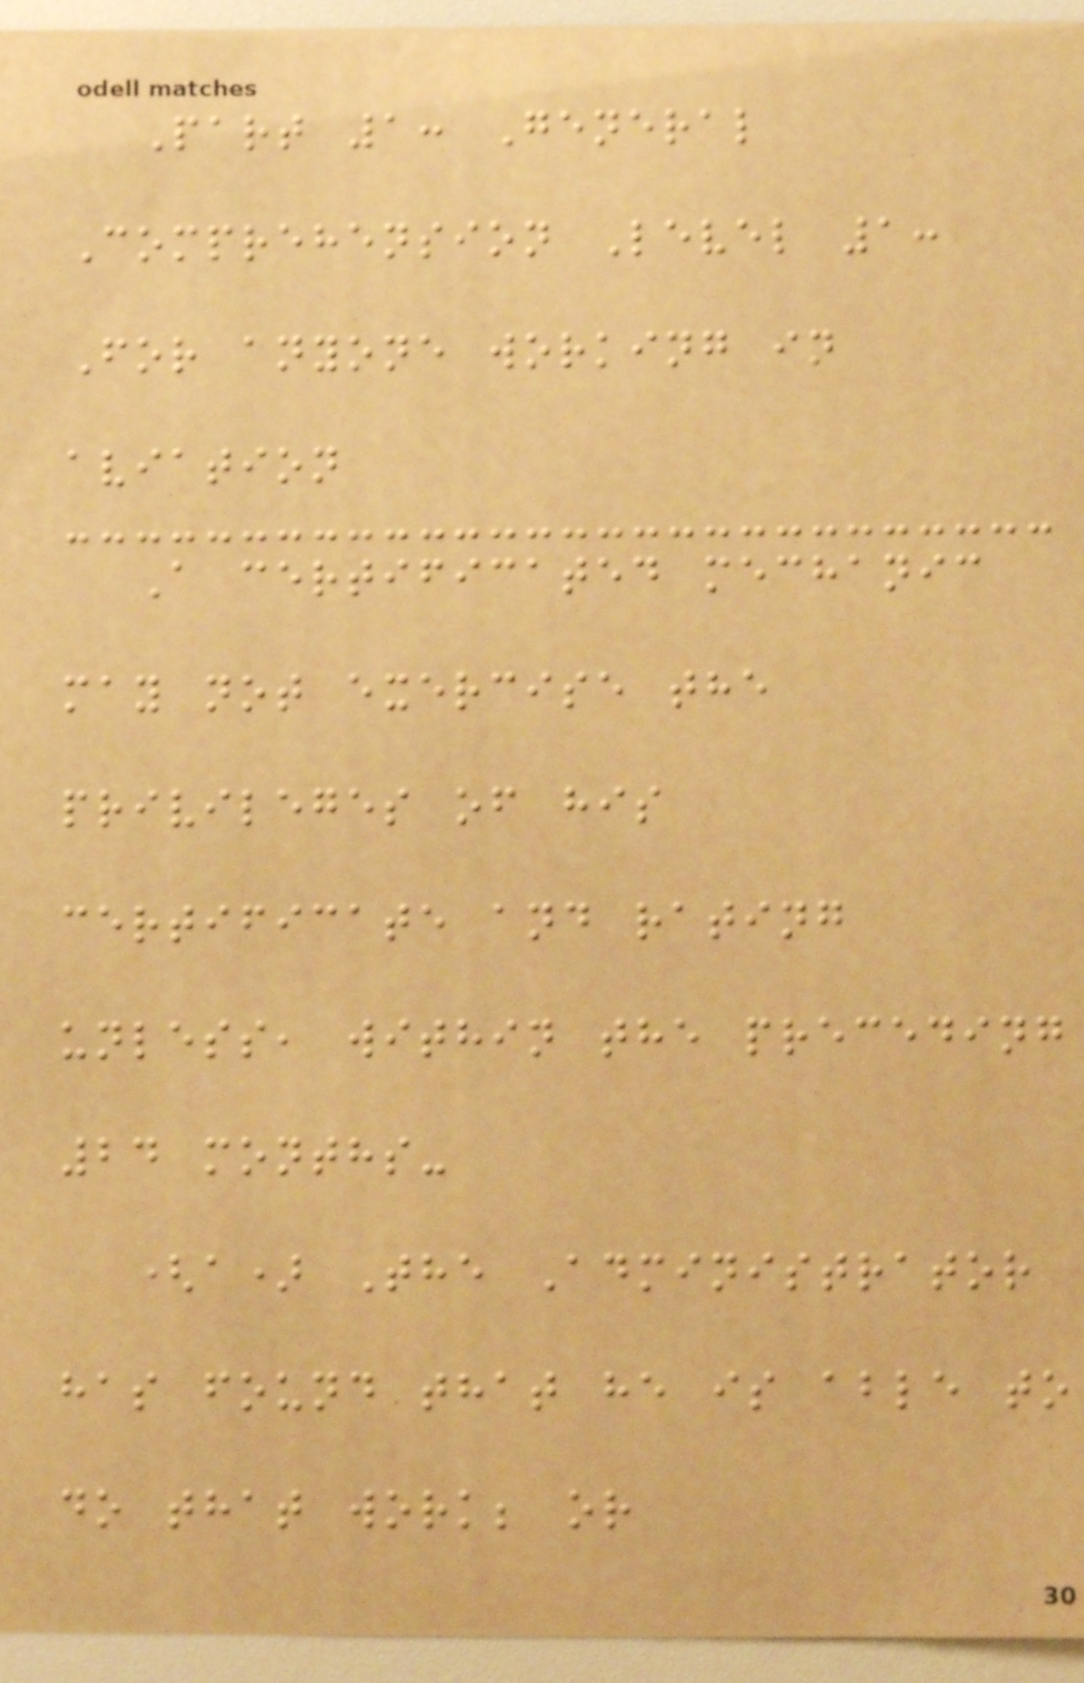Part 1: General
Comprehension Level 1:
For anyone working in
aviation
A certificated mechanic
may not exercise the
privileges of his
certificate and rating
unless, within the preceding
24 months-
(a) The Administrator
has found that he is able to
do that work; or
